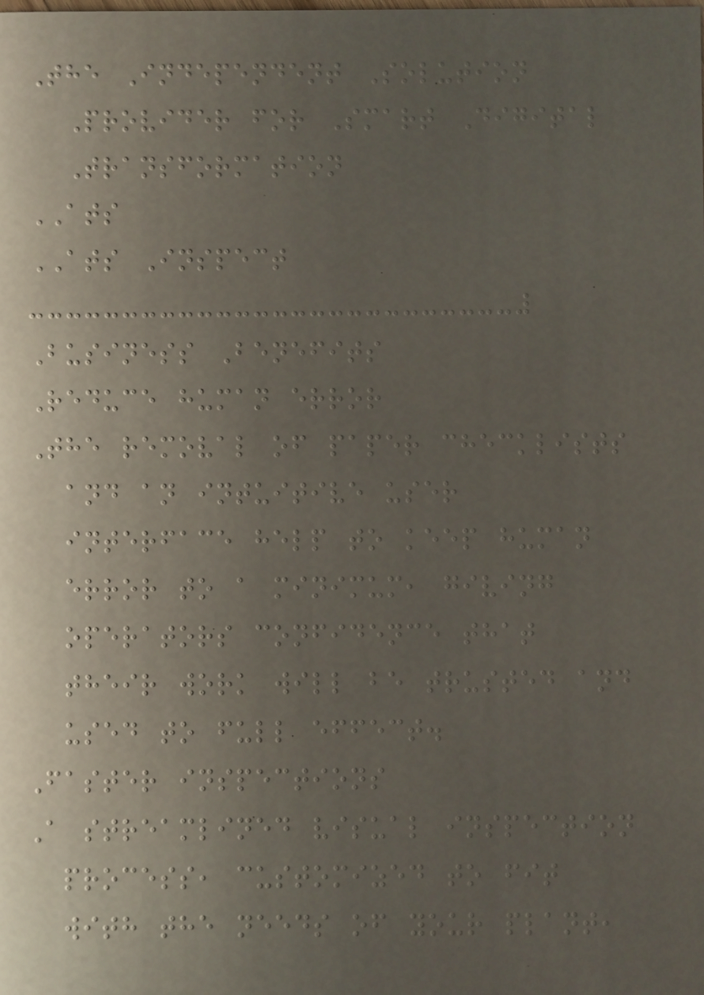The Independent Solution
Provider for Smart Digital
Transformation
ATS
ATS Inspect
Business Benefits
Reduce human error
The removal of paper checklists
and an intuitive user
interface help to keep human
error to a minimum, giving
operators confidence that
their work will be trusted and
used to full effect.
Faster inspections
A streamlined visual inspection
process, customized to fit
with the needs of your plant,
